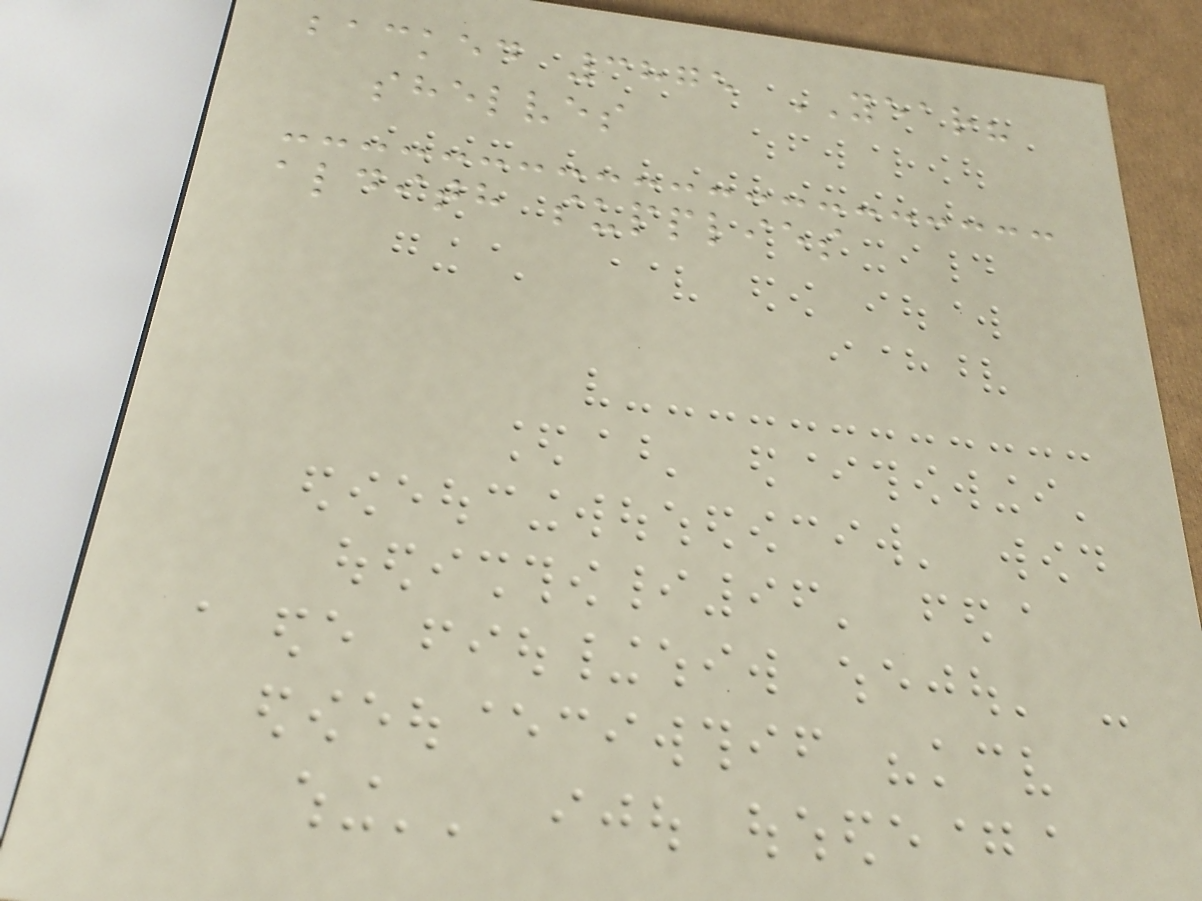backed 3875 YEAR?
shelves
aldith supplies
